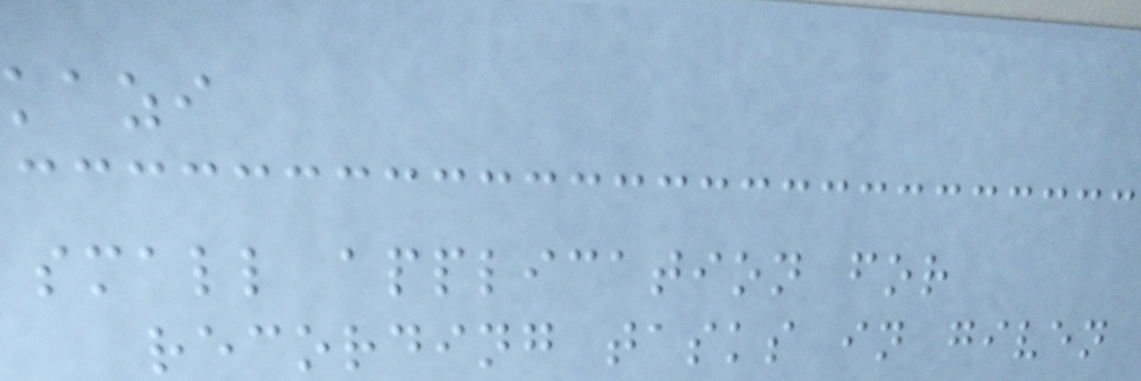kazi
small application for
recording tasks in given
